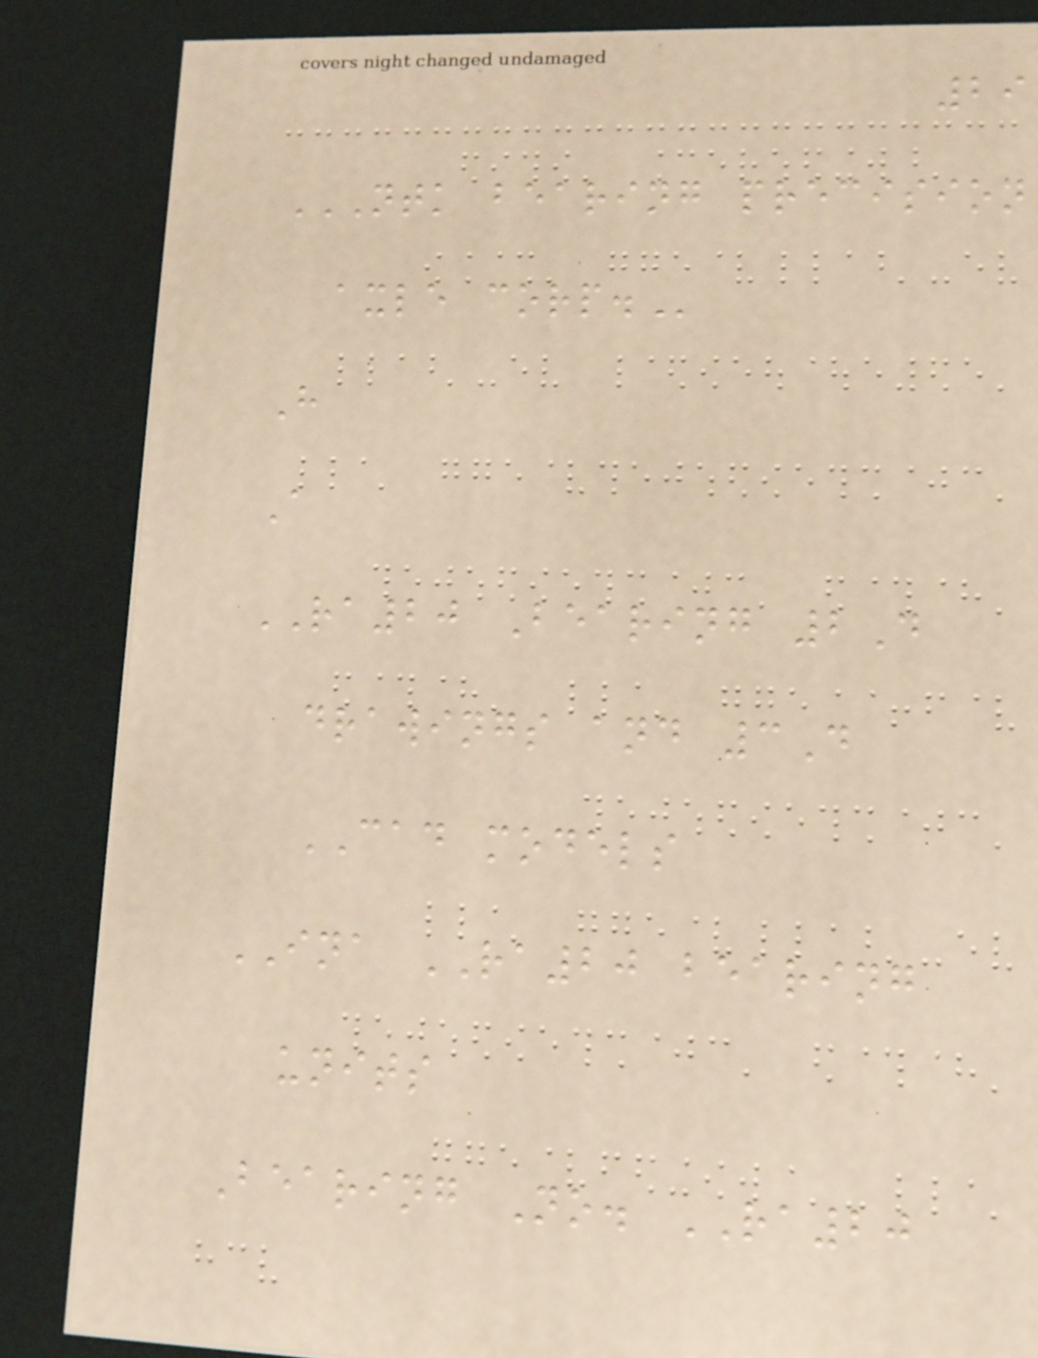29
NTK BEARING PRECISION
AXLE CORP.
H
A
RA20 Bearing 2D
drawings and 3D
CAD models
INA RA20 bearing
units
Bearing No. RA20
